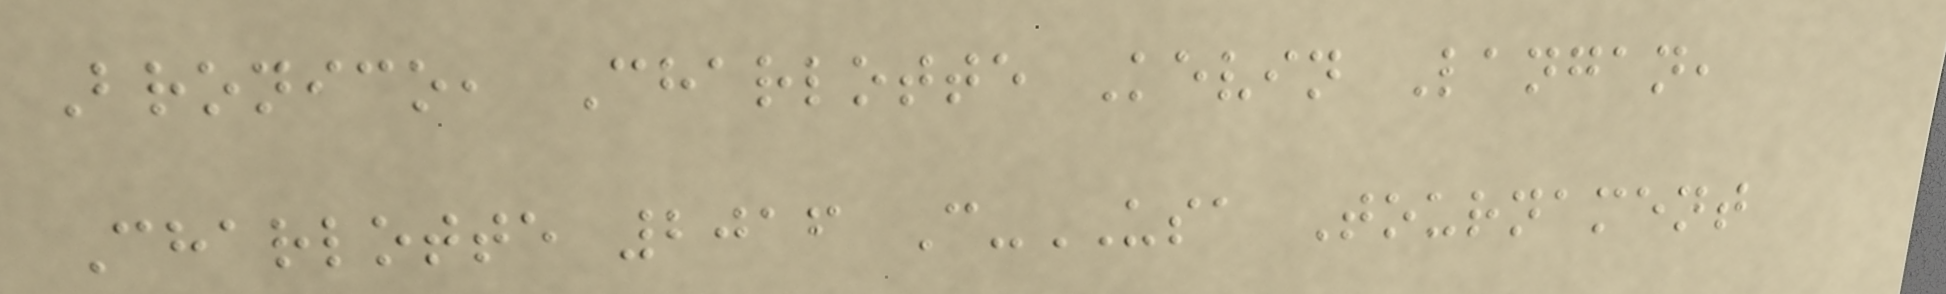Bronico, Charlotte Kevin Langan,
Charlotte 2016 C-USA Tournament
